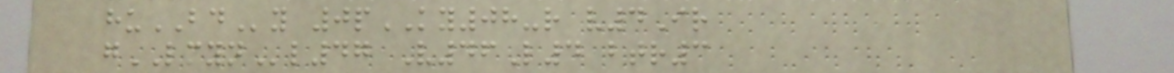huBDy 0pKY08-r v4Ir
gLMYNl47 V46L4 btr3
